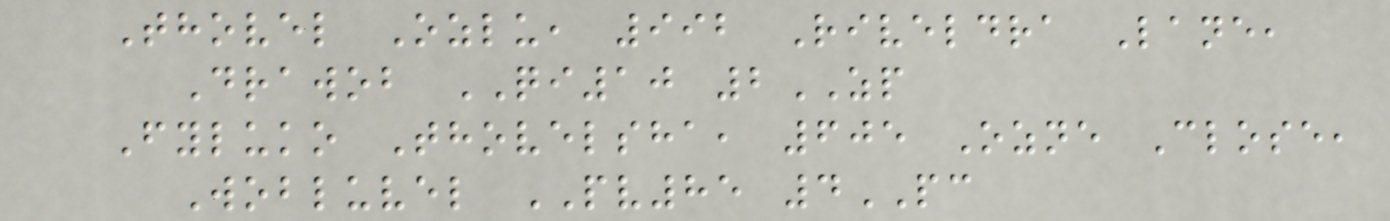Thovel Ozlu, 992 Riveldra Lane,
Drawob QI10 2ZP
Fyluko Thovelsha, 605 Ozne Close,
Wobluvel PV85 4PC
